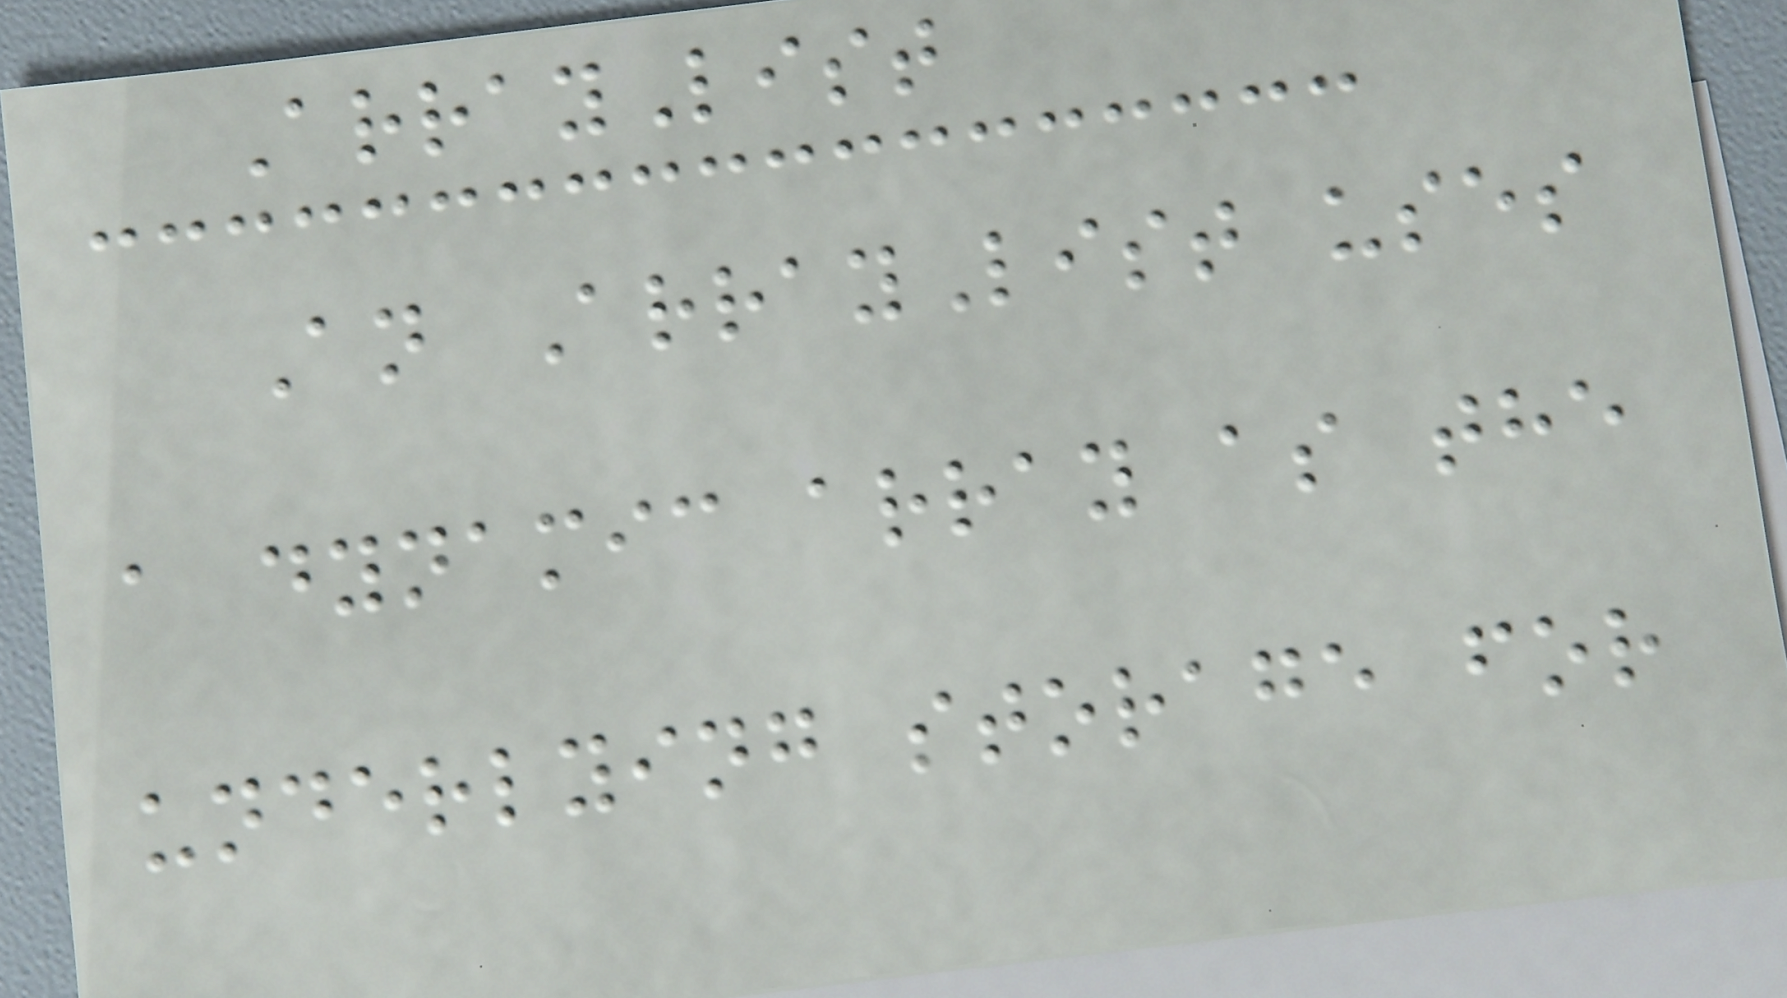ArrayList
An ArrayList uses
a dynamic array as the
underlying storage for
